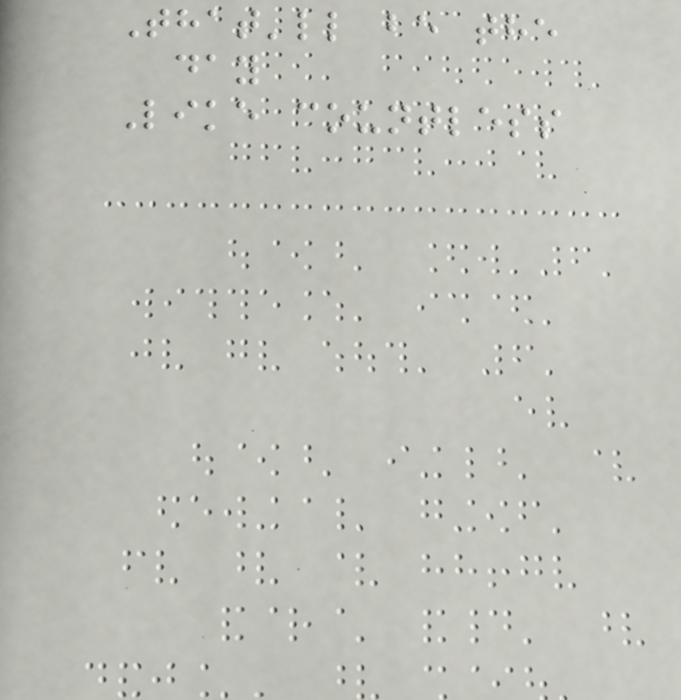That'll be the
day
Like countless
